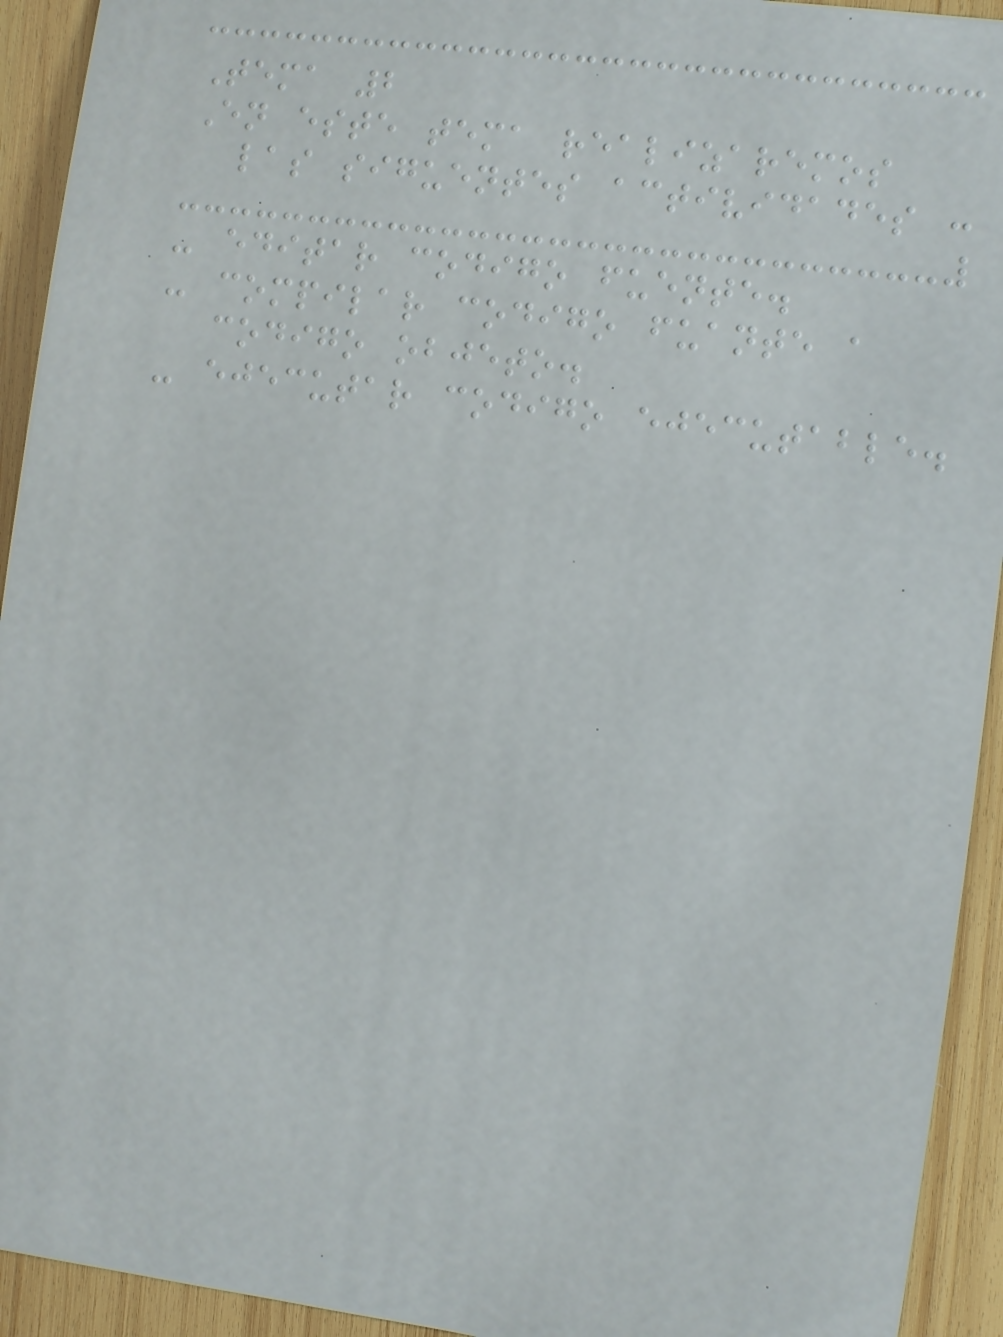Tema 2
En este tema realizaremos
las siguentes actividades :
- editar codigo fuente.
- compilar codigo fuante a
codigo objeto.
- ejecutar codigo ejecutable.
